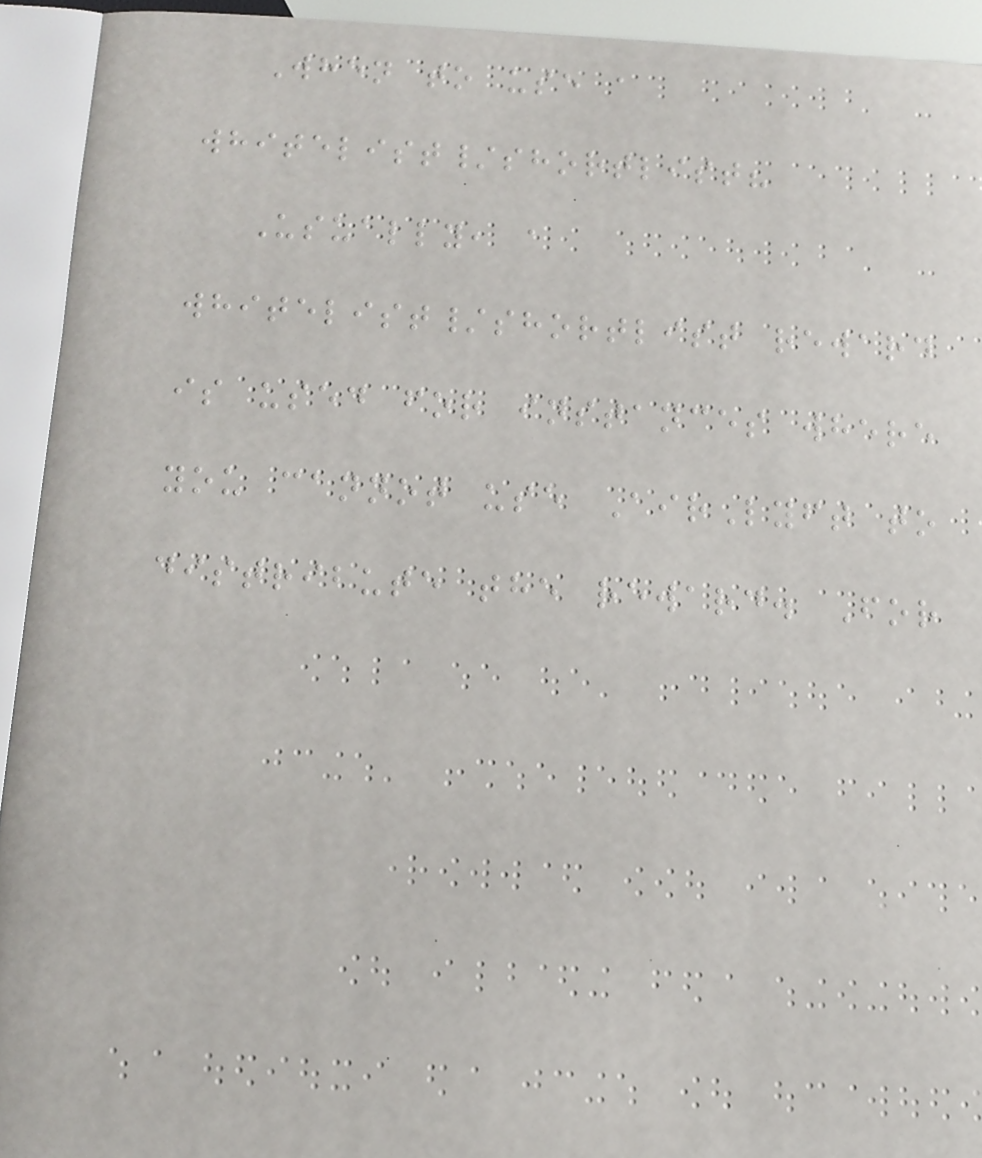When to use a
whitelist/shortlist?
Usually, a
whitelist/shortlist reward
is used for instances where
you cannot use AirLyft to
distribute the reward. For
